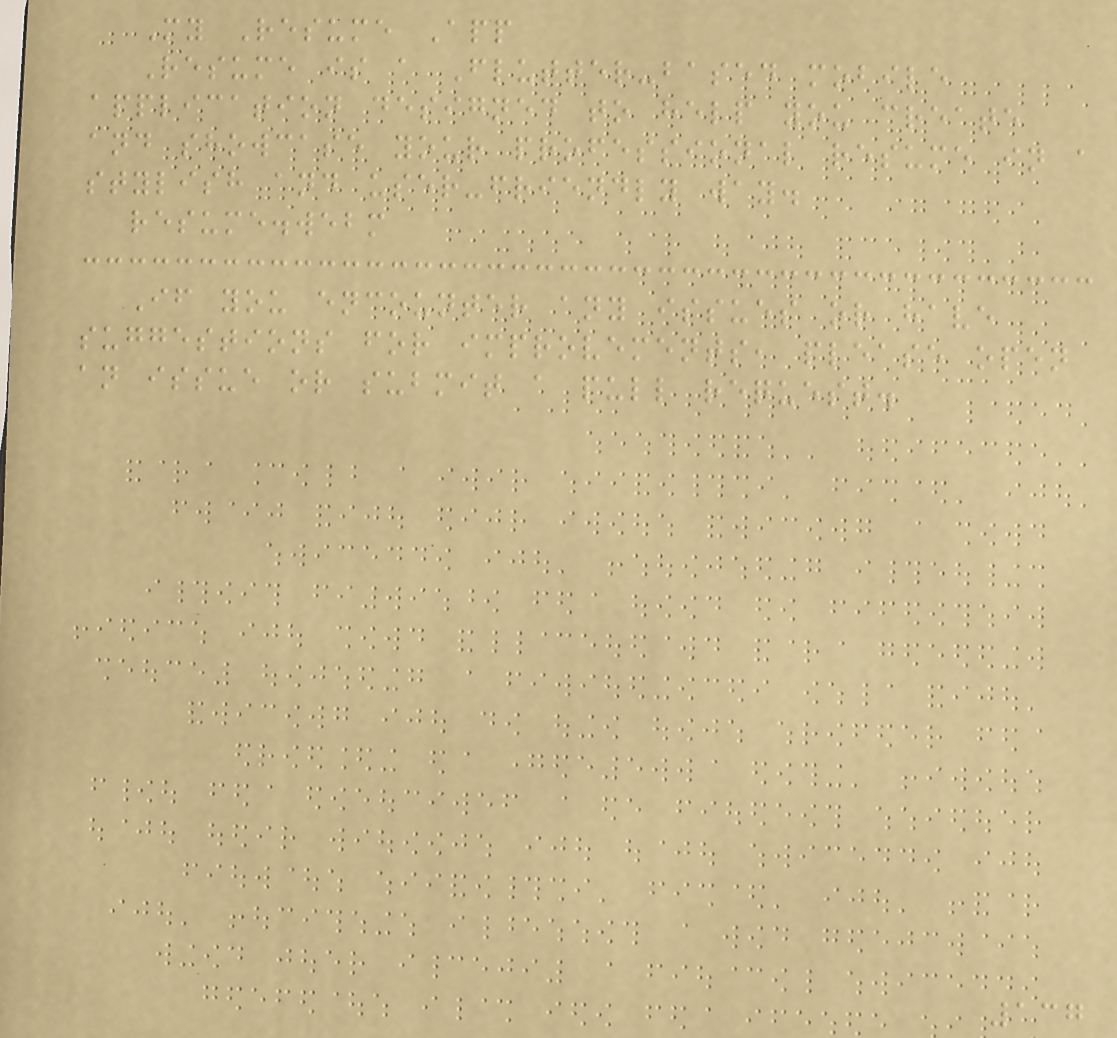My Resume App
Resume is a Flutter-based mobile
application designed to help you create
and showcase your professional resume in a
stylish and user-friendly way.
resume.webm
If you encounter any issues or have
suggestions for improvements, please open
an issue or submit a pull request.
137
